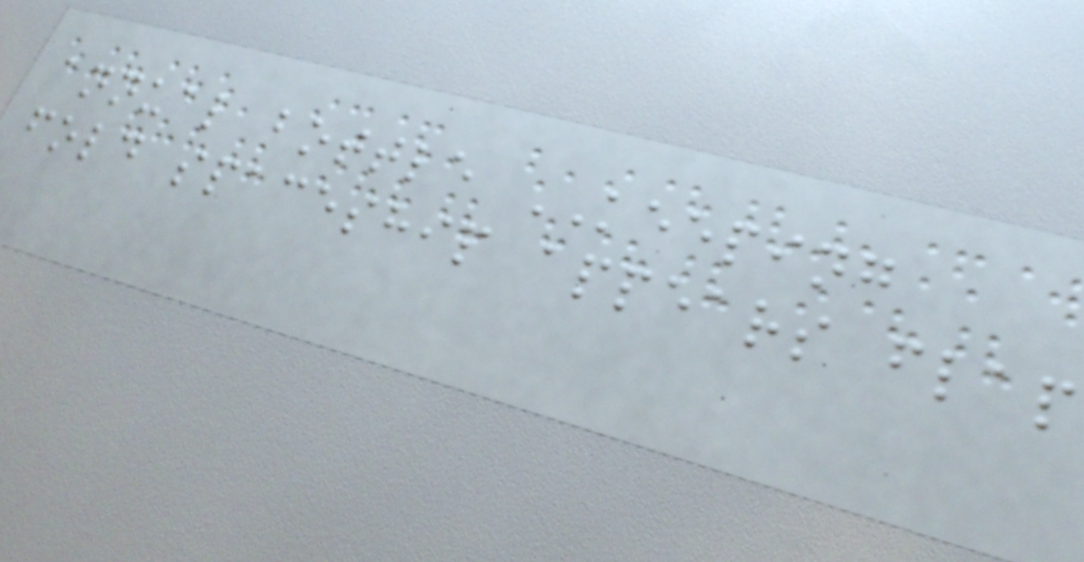annual bottle KEEPING
fold spaceship appears flap
